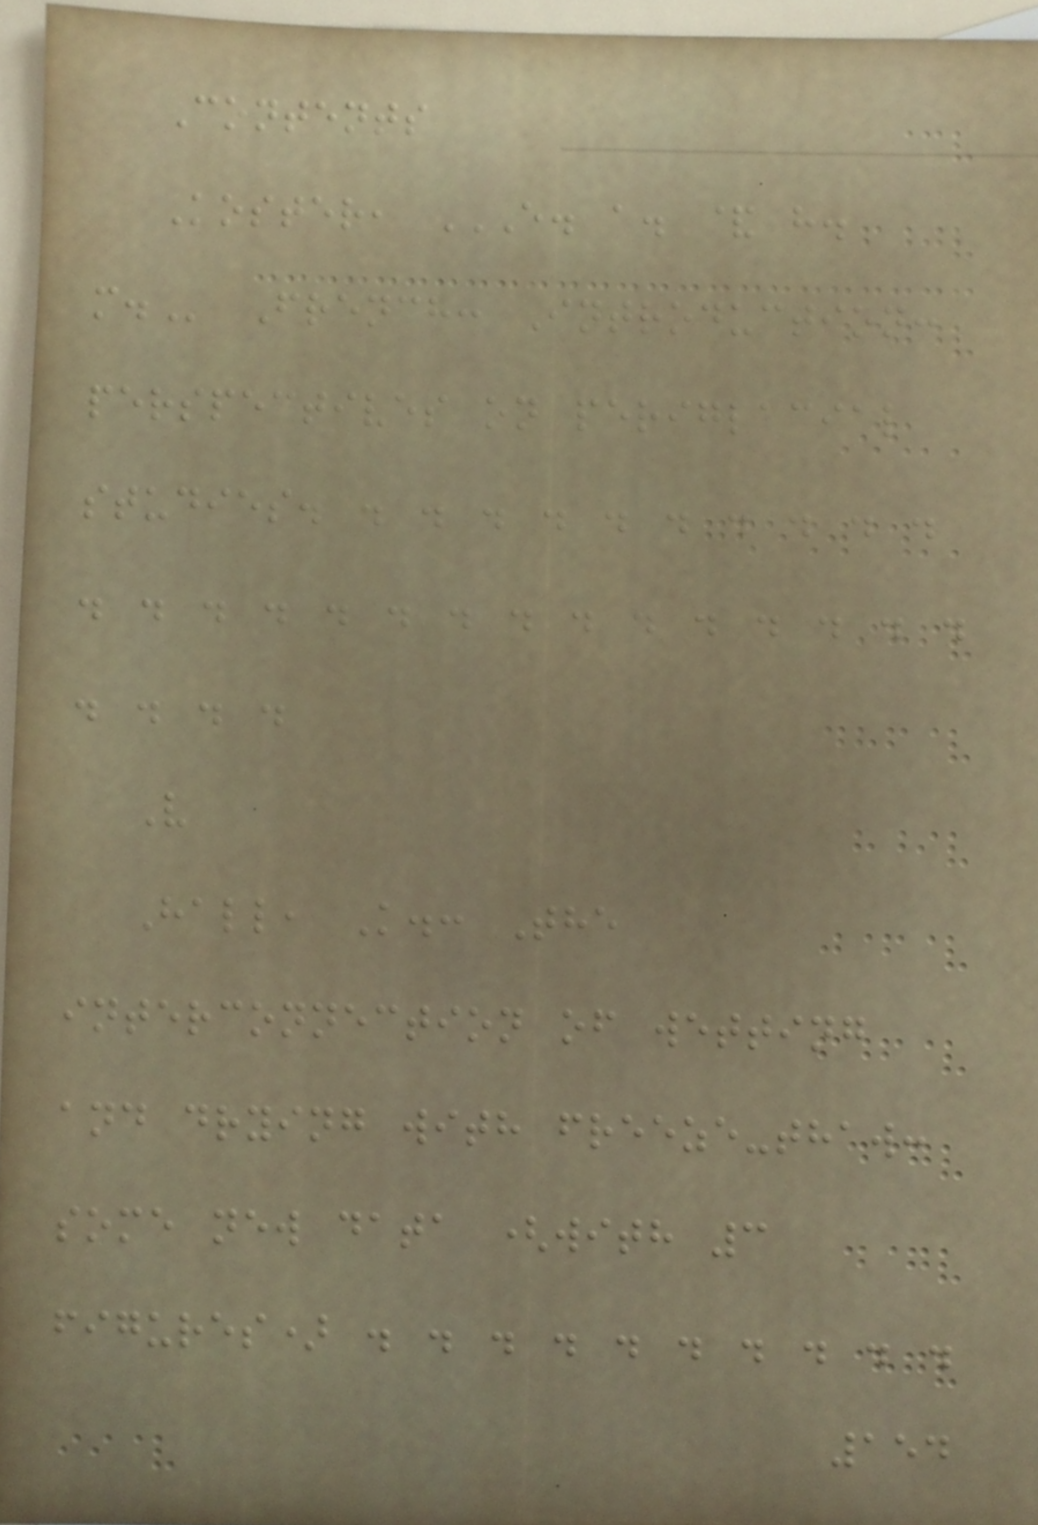Contents
Koster, E. A. & H.
M. French: Introduction:
perspectives on periglacial
studies. . . . . . . . . . .
. . . . . . . . . . . . . . .
. . . .
V
Hall, K.: The
interconnection of wetting
and drying with freeze-thaw:
some new data (with 3
figures) . . . . . . . . . .
154
